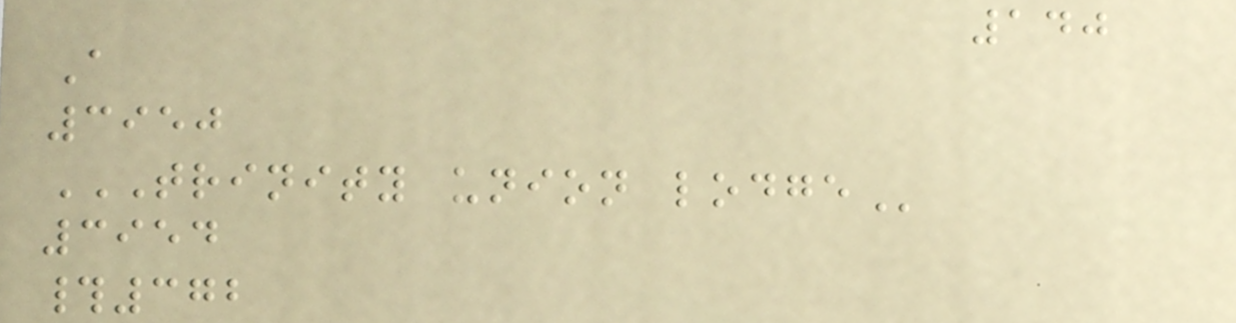140
A
3950
TRINITY UNION LODGE
3954
#372
